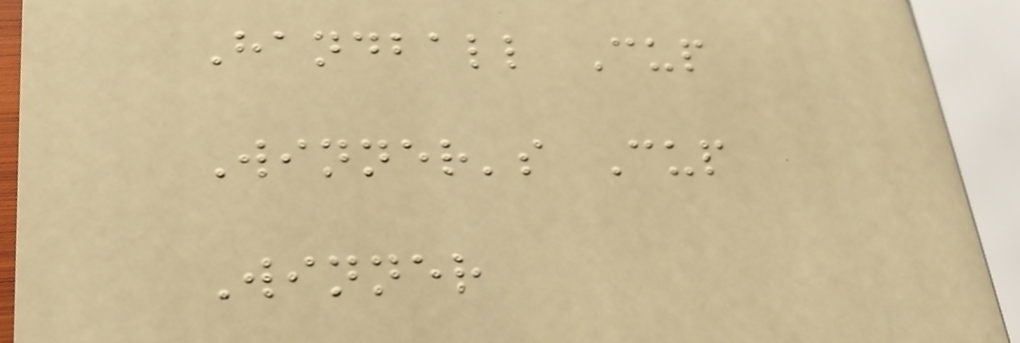Handball Cup
Winner's Cup
Winner
